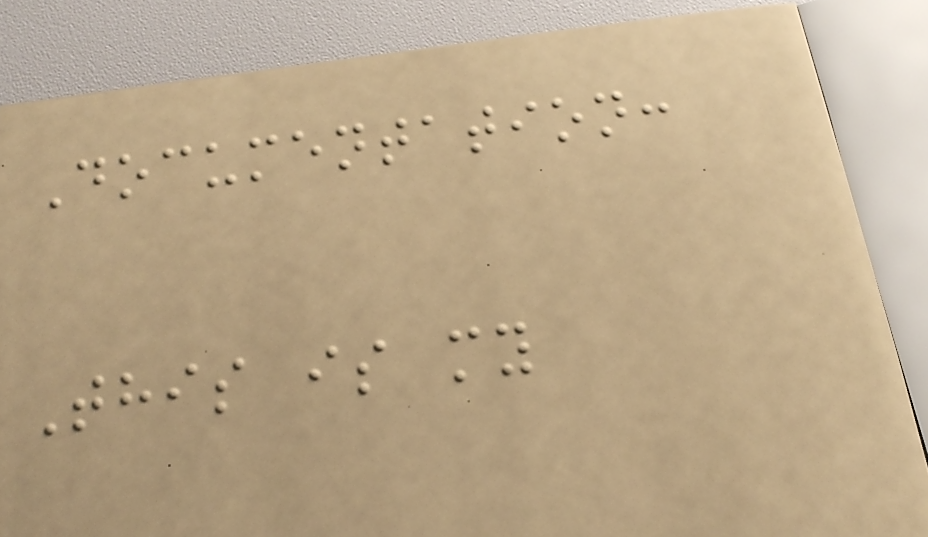Documentation:
This is my
